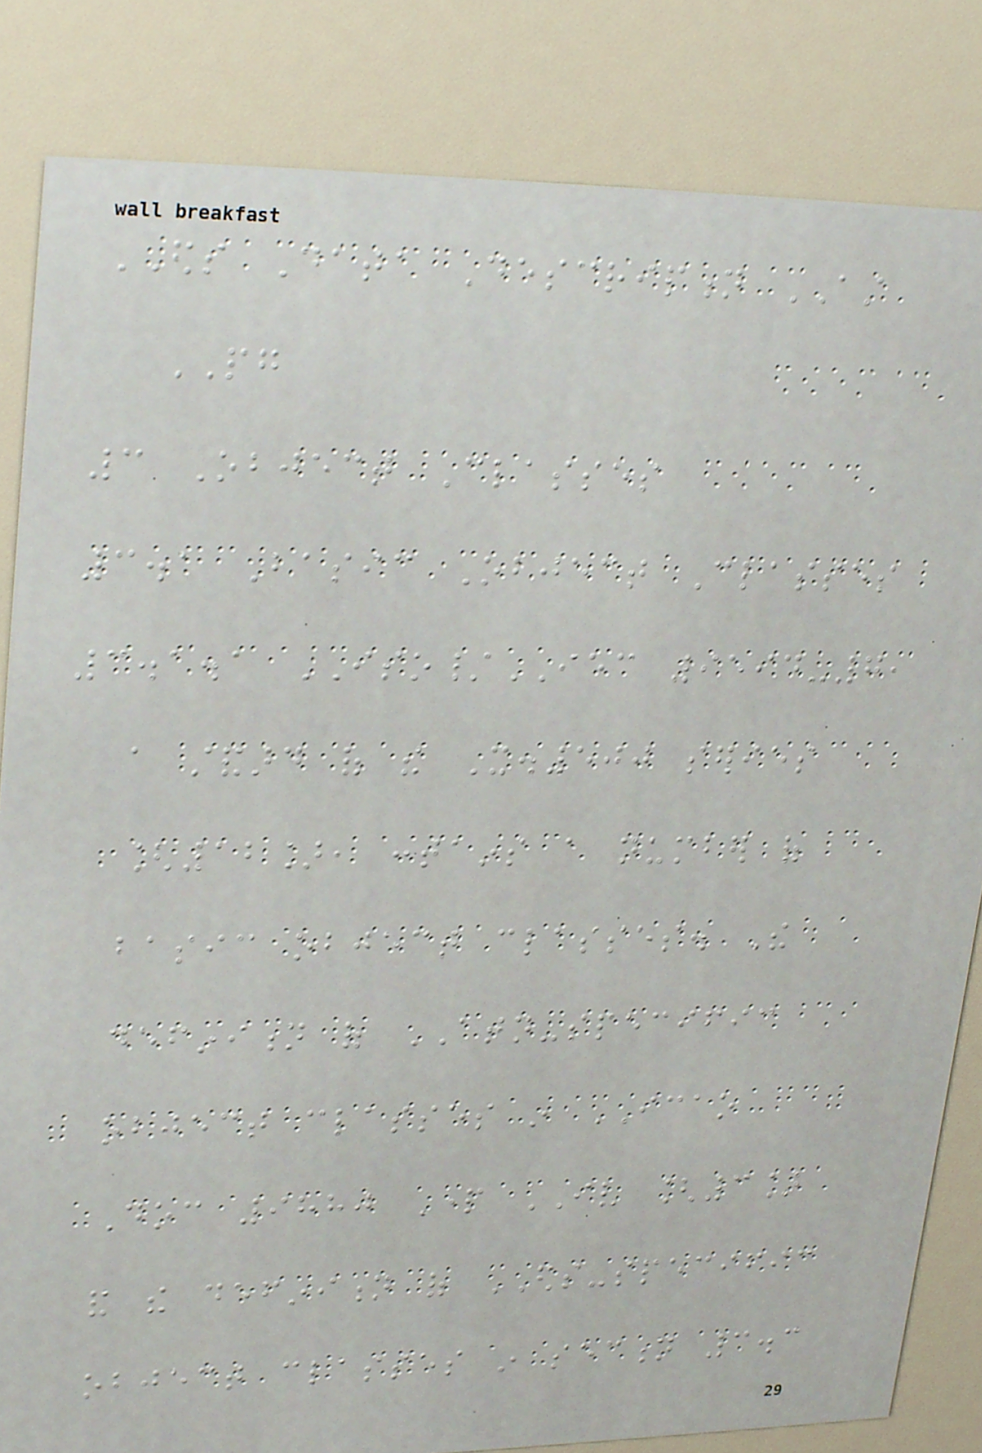EDS Data Description AST
PG
3 Object Classes
3.1 Basic Object Classes
3.1.1 ISO/IEC 9594-7,
a standard of the X.500 series
[12], contains a number of
basic object classes. The
definition of ATN-specific
object classes in ICAO
Doc 9880 Part IV [3]
and the definition of EDS-specific
object classes in section 3.3
